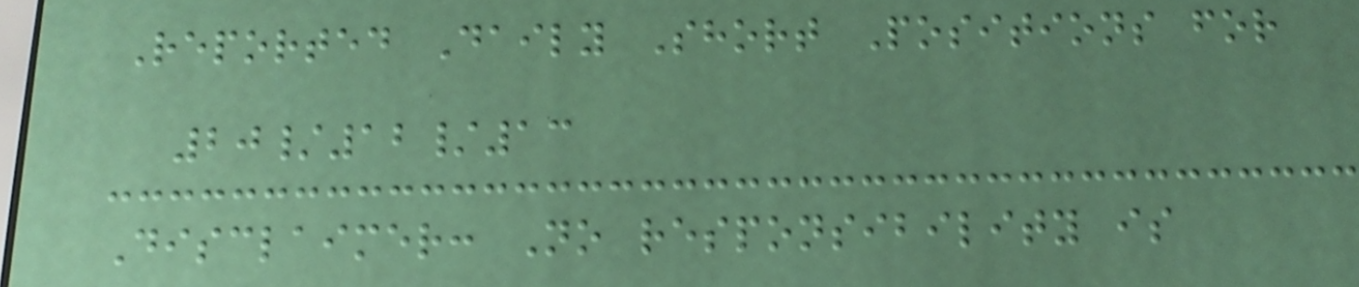Reported Daily Short Positions for
20/12/13
Disclaimer: No responsibility is
